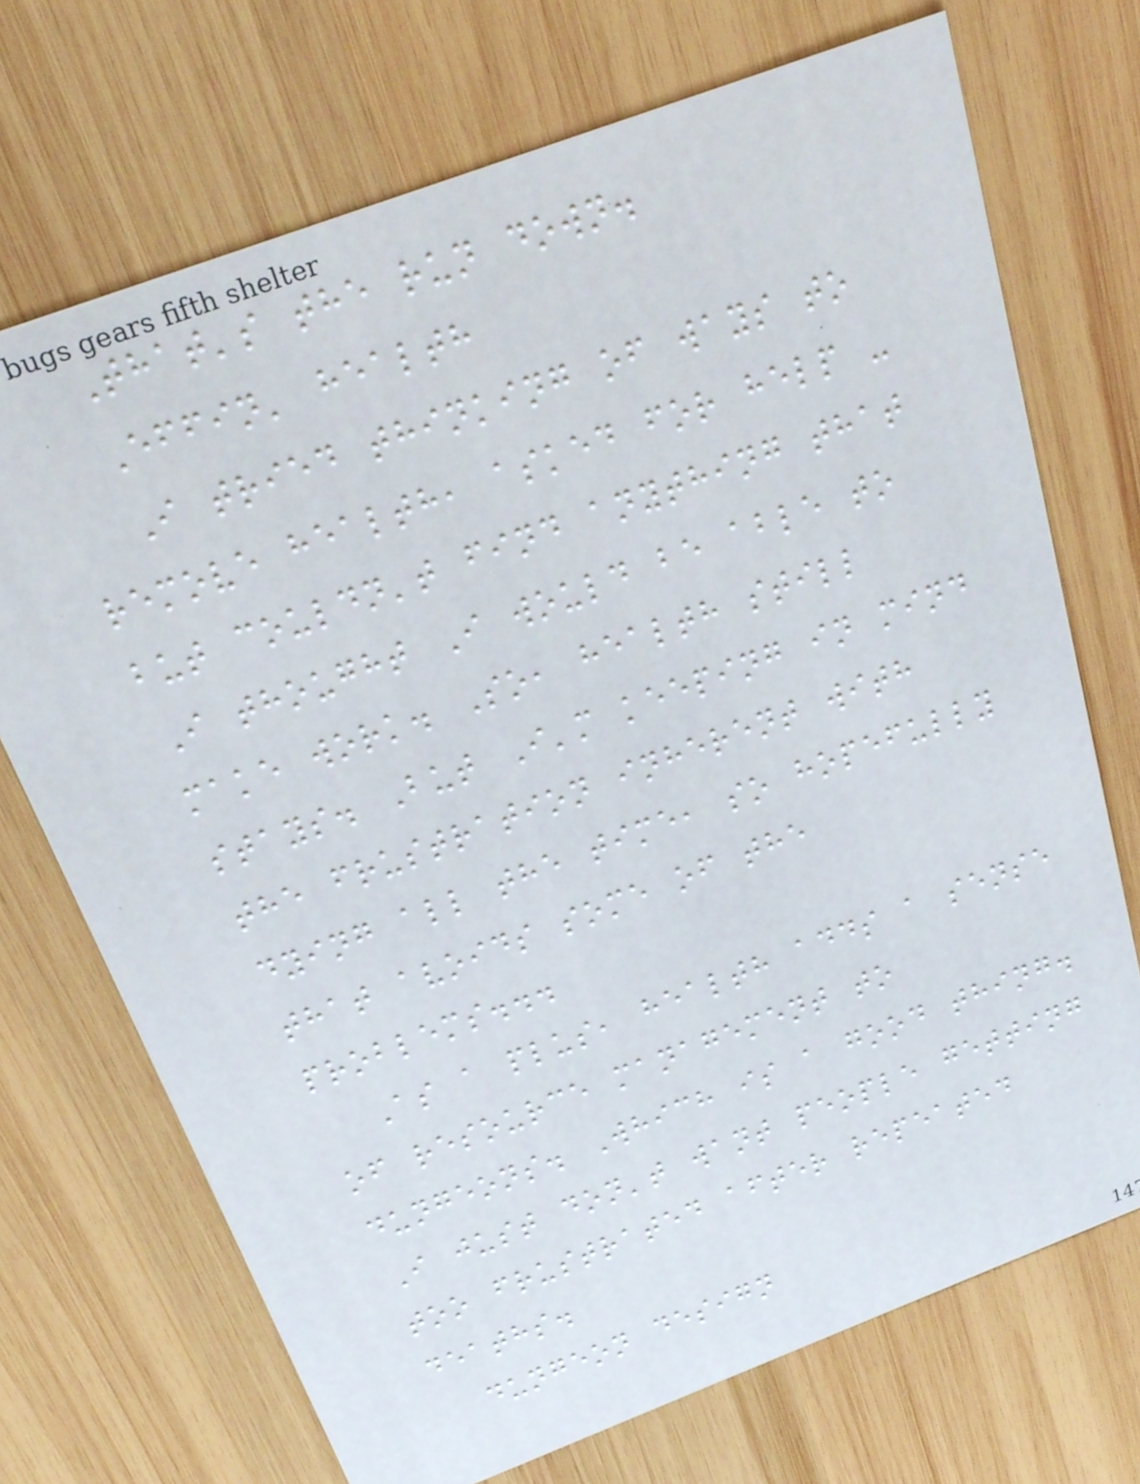That's the run down.
Effin' health
I tried thinking of ways to
remove health, asked for help -
but couldn't find anything that
I thought I would be able to
make work. So, health still
stays. But I'm keeping in mind
the frustration inherent with
dying all the time, so hopefully
that avoids some of the
problems...
As a plus, health adds a sense
of resource management to
dungeons. Which is a good thing.
I just don't want people getting
too frustrated after repeated
deaths.
dungeon design
